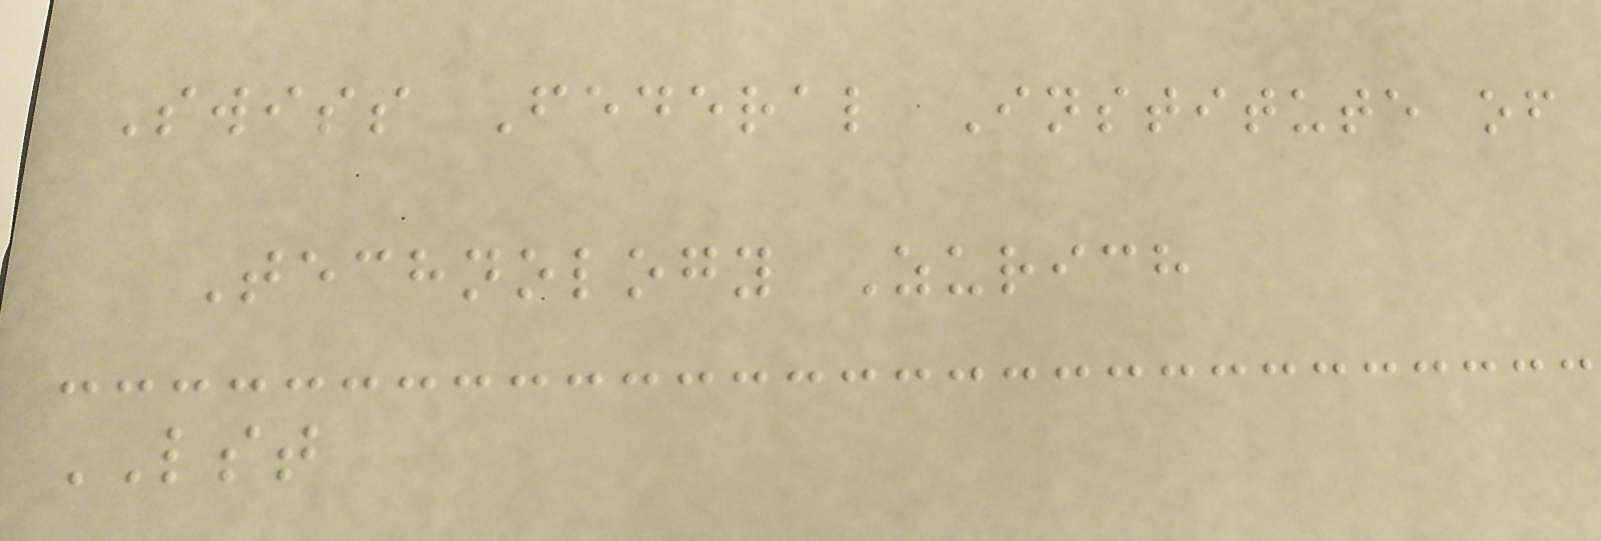Swiss Federal Institute of
Technology Zurich
LST
